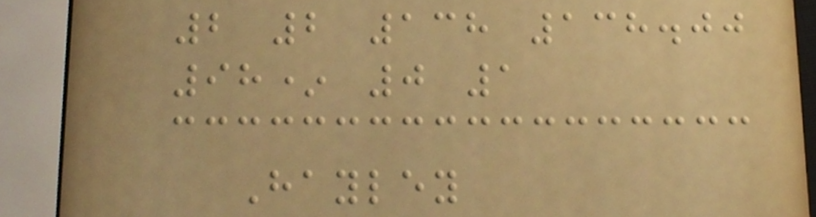2 2 138 138.00
98* 0 1
Hayley
